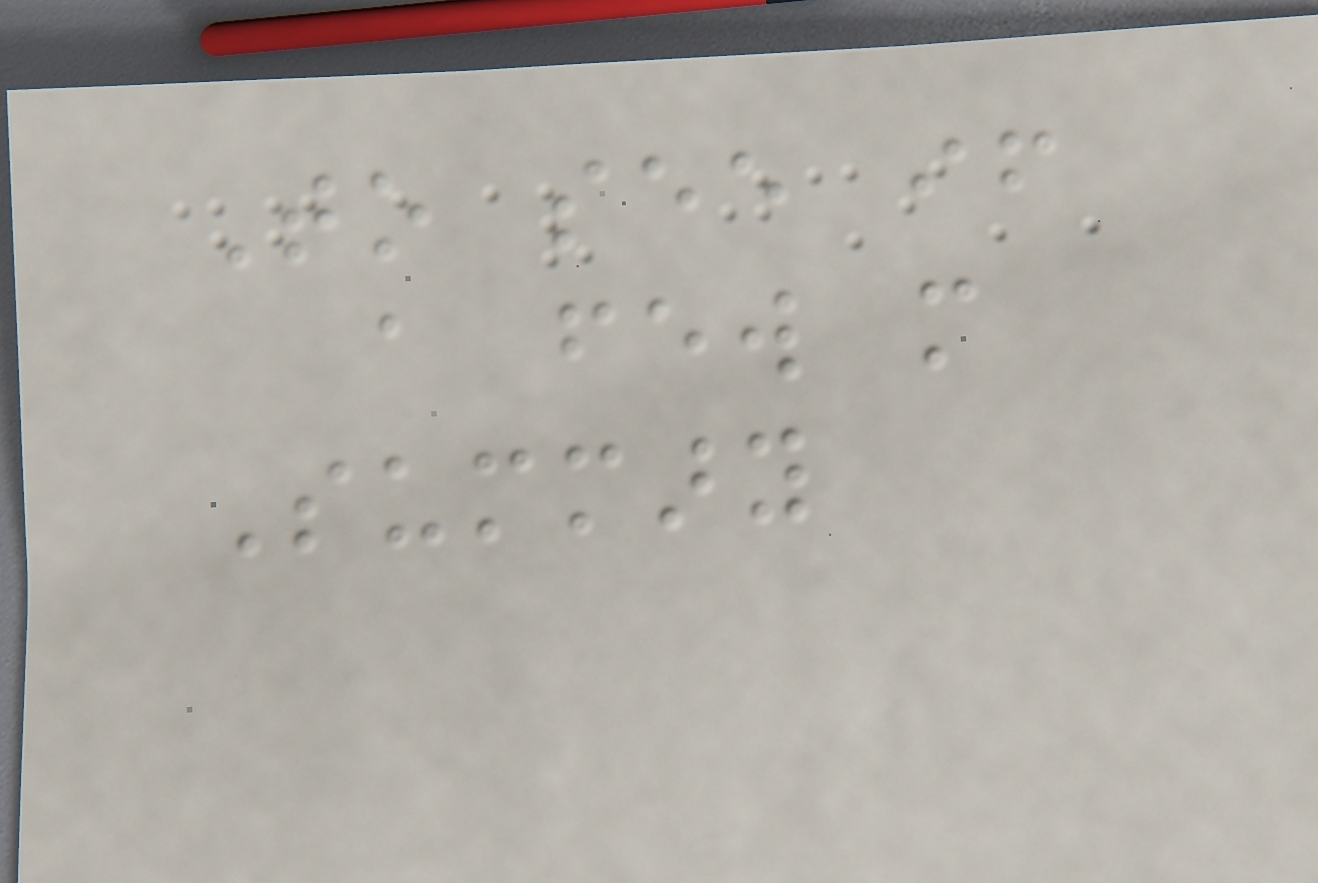To see if
a few more
Summary
